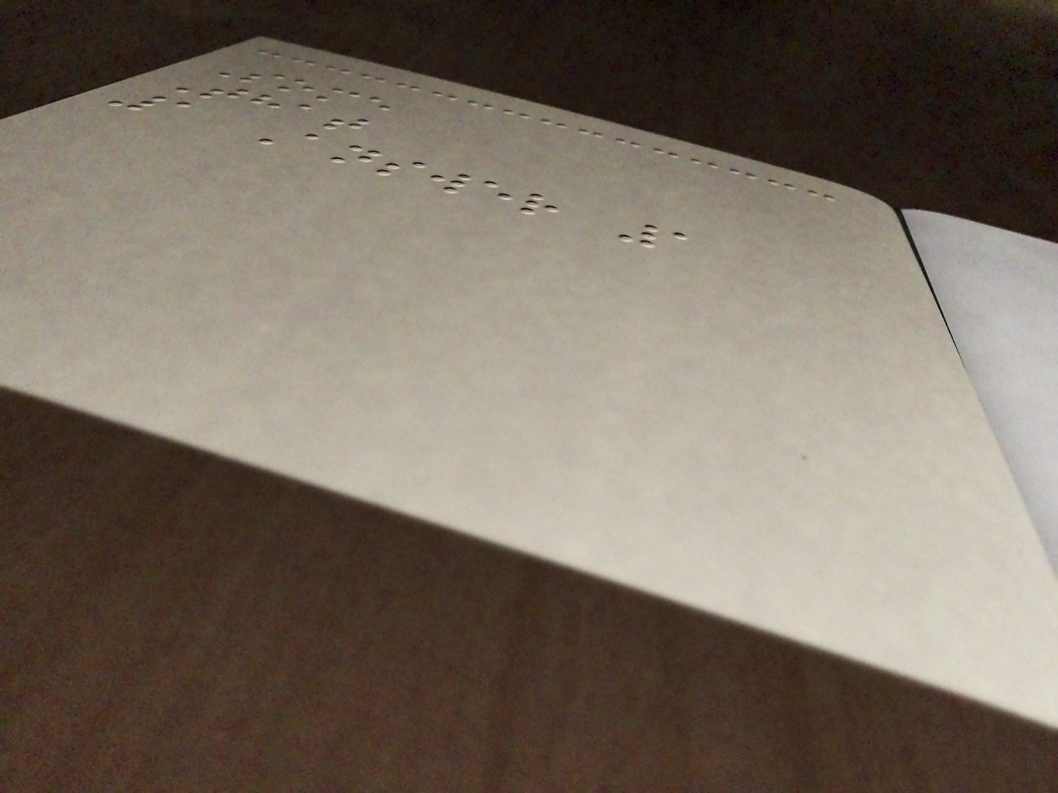Some
That
1 Answer 1
